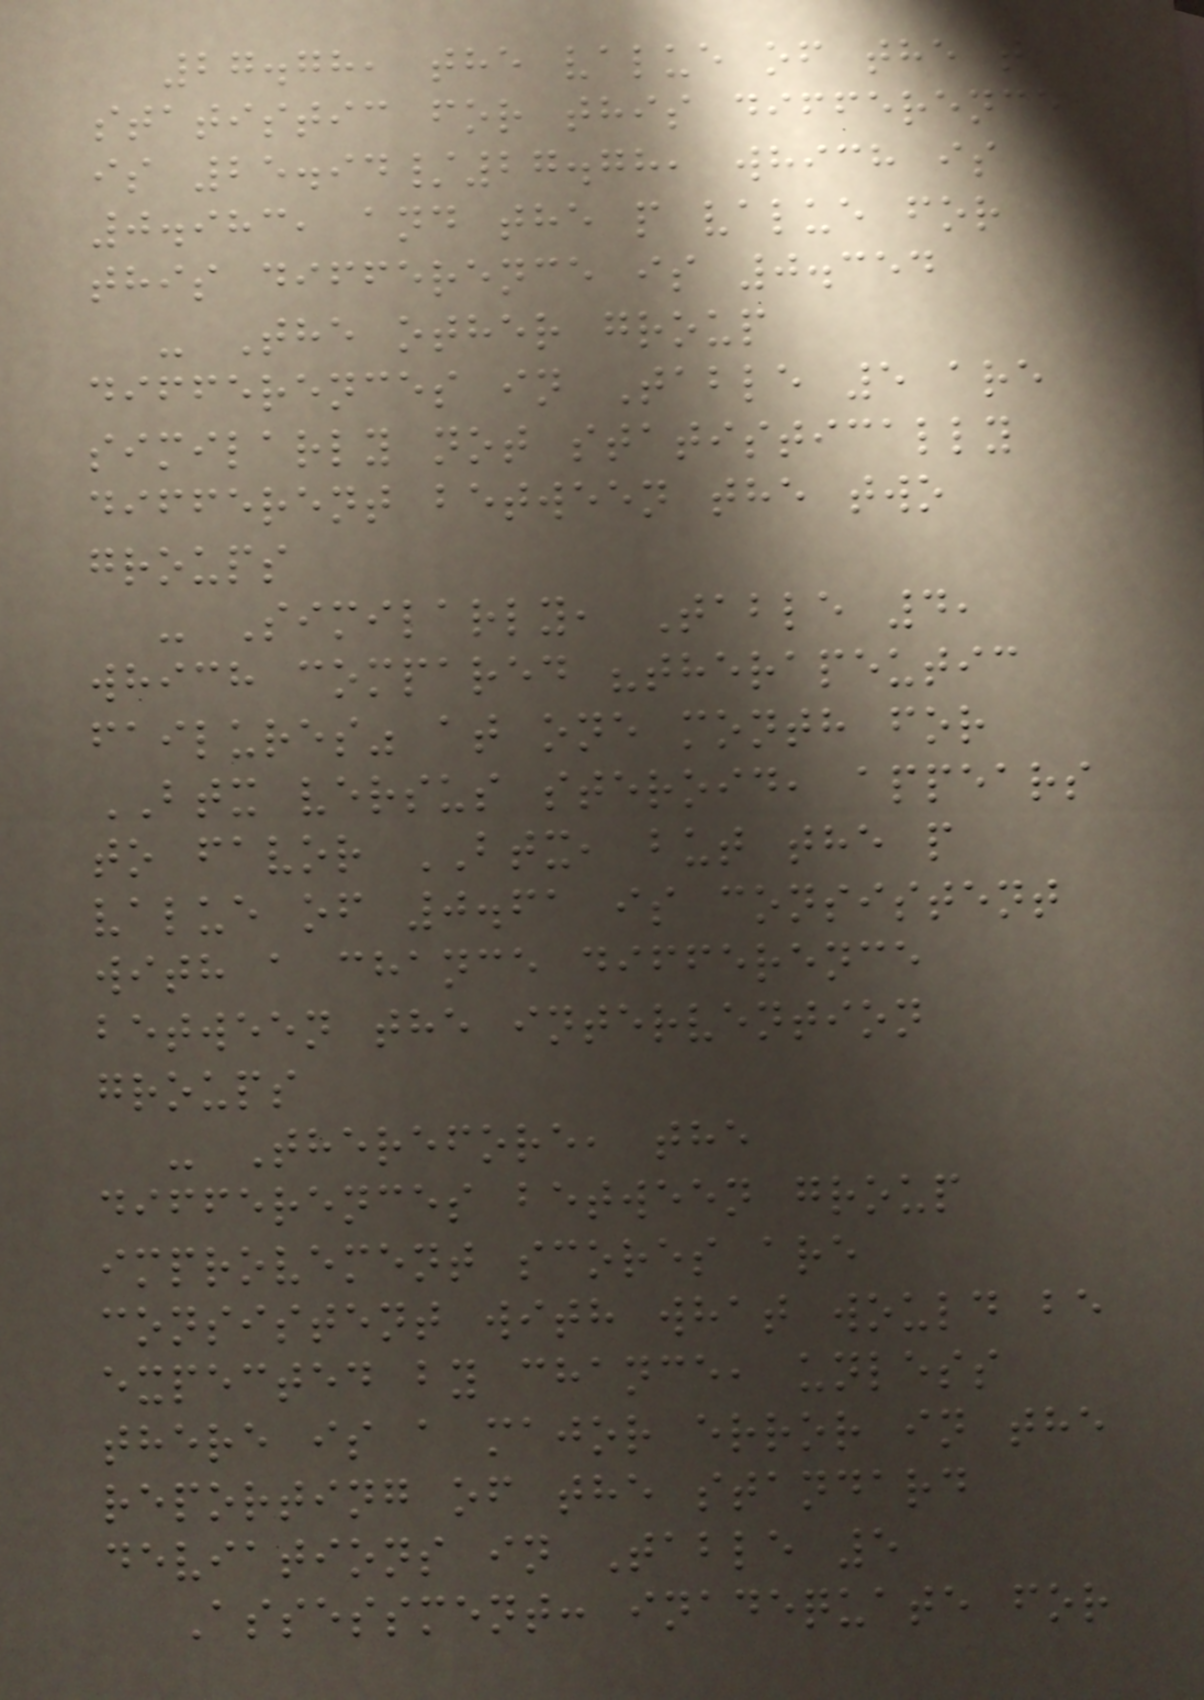27.78, the value of the t
statistic for this difference
is 25.94/27.78, which is
0.983, and the p value for
this difference is 0.354
- The other group
differences in Table 5 are
similarly not statistically
different between the two
groups
- Similarly, Table 4,
which compared "therapeutic
failures" at one month for
BTX versus steroid, appears
to favor BTX, but the p
value of 0.61 is consistent
with a chance difference
between the intervention
groups
- Therefore, the
differences between group
improvement scores are
consistent with what would be
expected by chance, unless
there is a major error in the
reporting of the standard
deviations in Table 5
Assessment: inadequate for
